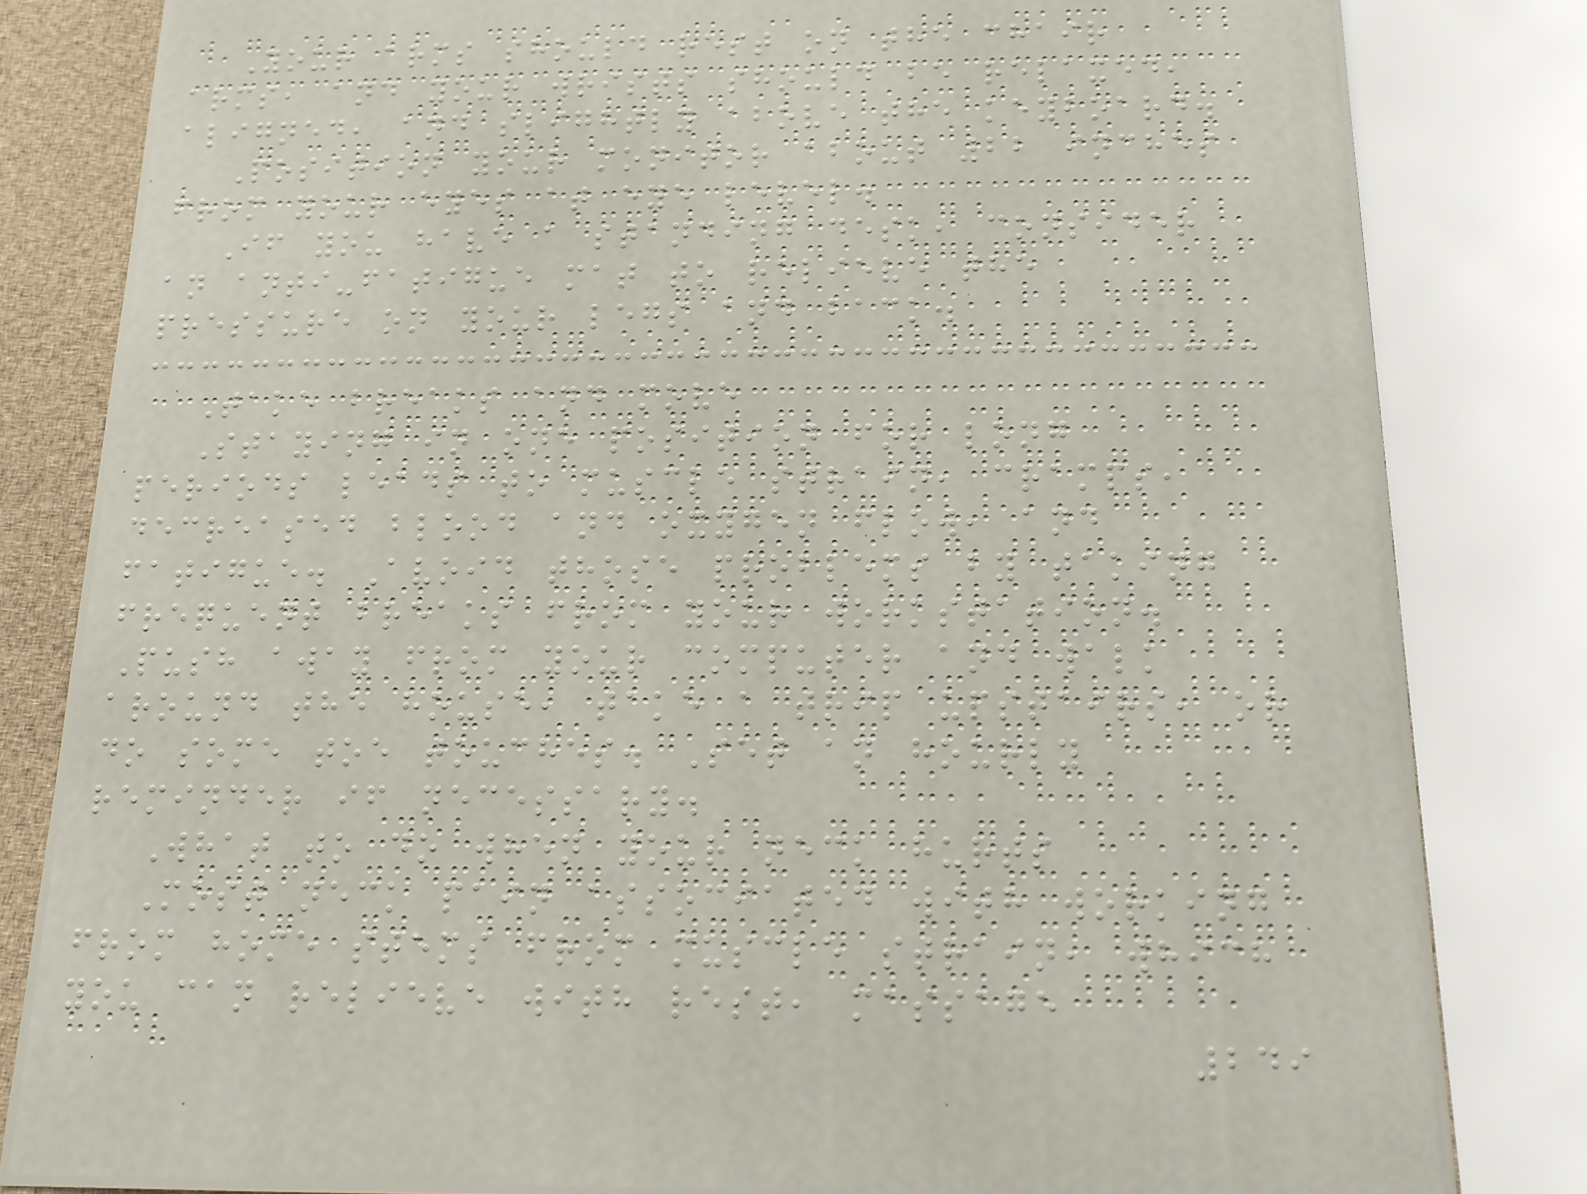Your arms should rest on the chair
arms, and your wrists should be relaxed,
aligned, and slightly above the keyboard.
Position your monitor about 22 inches
from your eyes at eye level.
If you have a standing desk, consider
an anti-fatigue mat to relieve the
pressure on your legs and back.
Take breaks and move
Staying in one position for long
periods leads to muscle strain, cramps,
decreased blood and oxygen flow, and
fatigue. Avoid those problems by taking
frequent breaks from your workstation.
Push away from your computer and walk
around the house, take a trip upstairs, or
do some toe touches. Set an hourly
reminder if necessary.
What to do when your neck hurts
Most neck pain associated with working
from home stems from muscle strain, which
you can relieve with rest, massage
249
